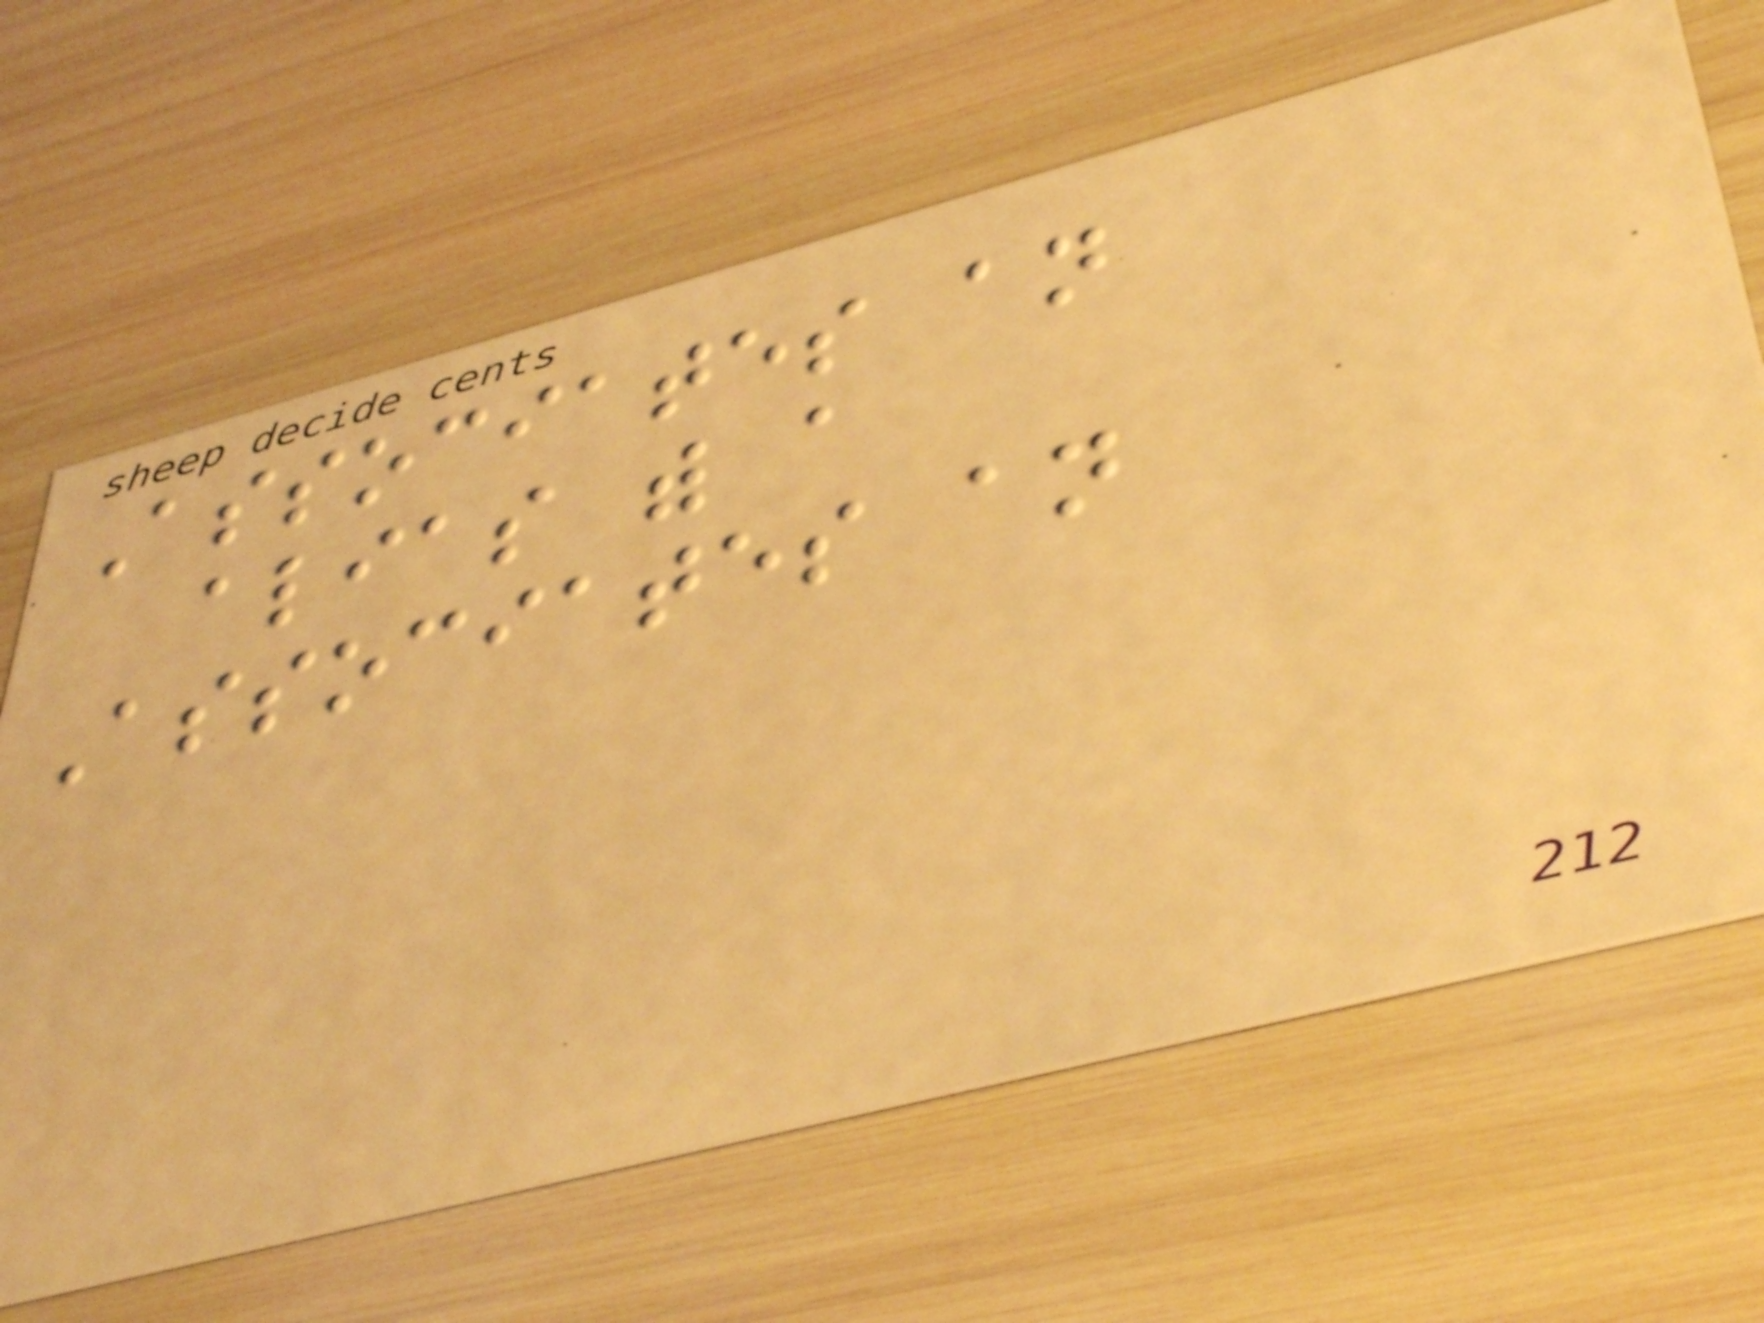Associates an
alias with a
Associates an
